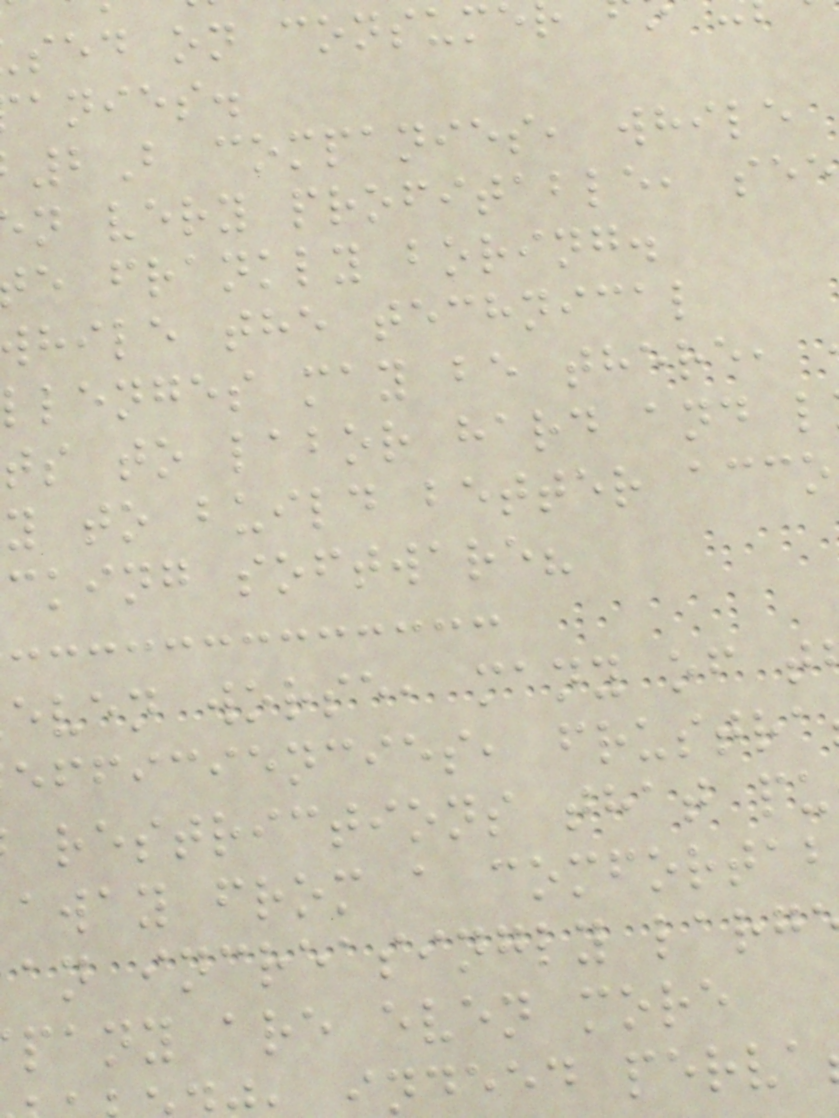sed on consum
anies.
2B companies, while
n very profitable, see
e frankly boring.
hile the technical
llenges may be there,
ts to labor hard and l
y to build better acco
cking software?
even worse, many of t
efficiencies, frustra
restrictions that pu
away from a comfortab
an increasingly larg
pany are even more
ndeed perva
